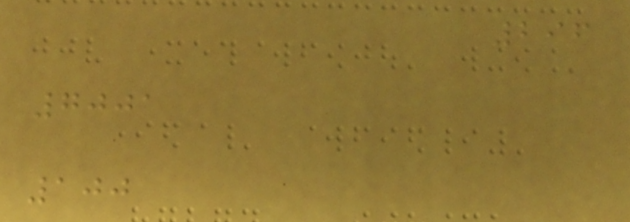296
7001
100
